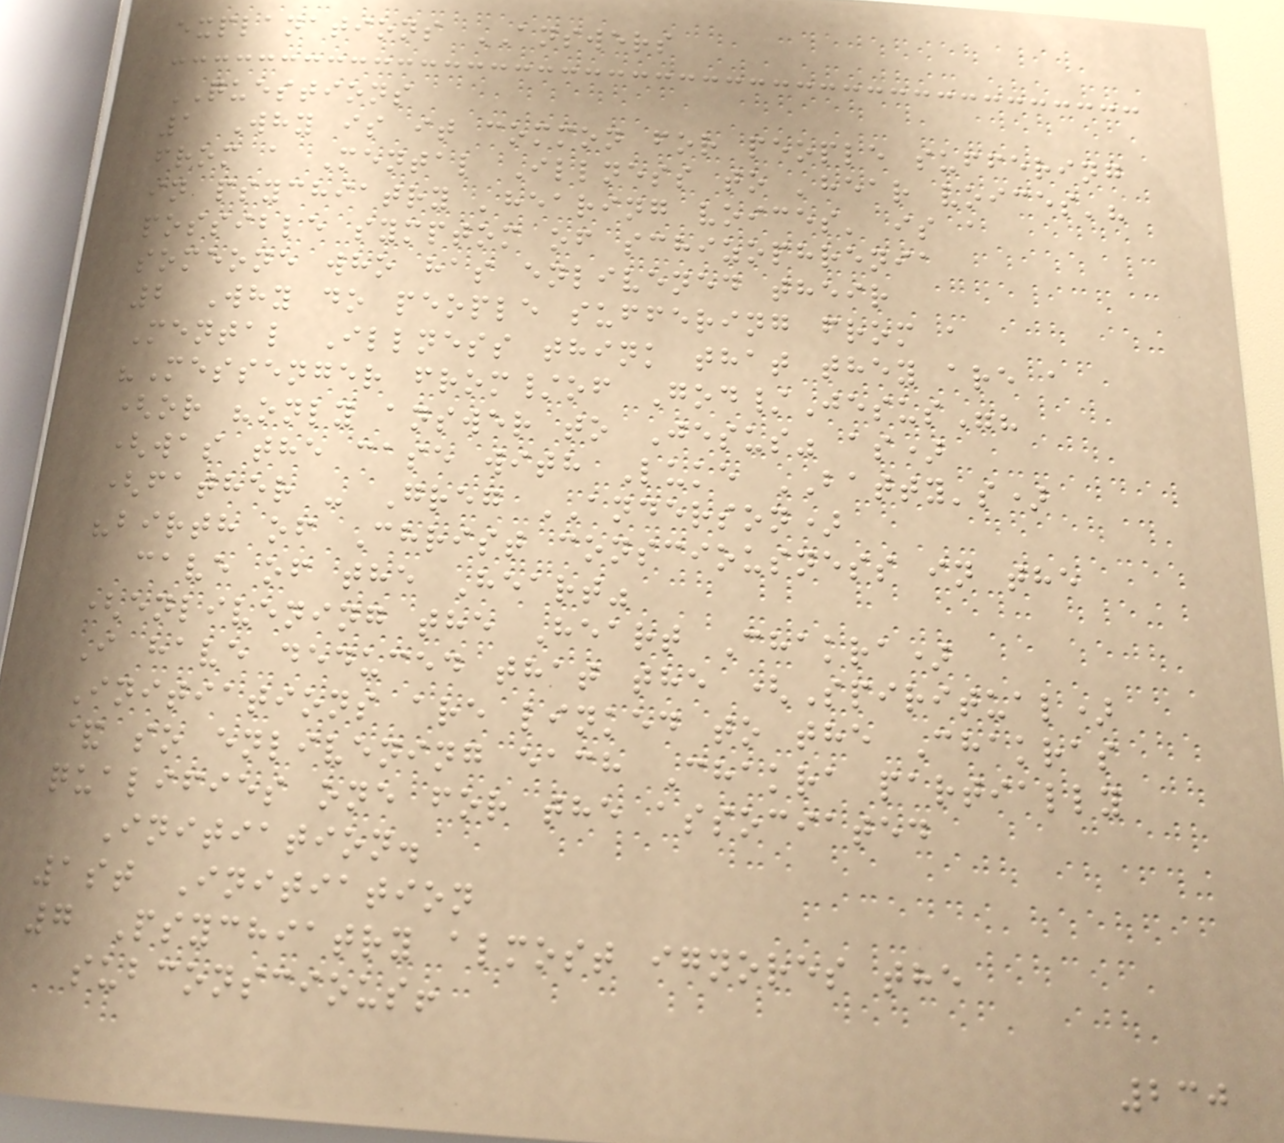explanations ANSWERS
QUESTIONS
1 Why is it common for people suffering
from a Mental Illness to 'hear voices'?
in psychiatry 'hearing voices' is a
possible symptom of schizophrenia
someone who has enlivened their
2 Why do people suffering from a
Mental Illness think that they are a
"Messenger from/of God/Jesus"?
(or "only answer to Jesus" as)
(was the case with Luke BATTY's)
(father - Greg ANDERSON)
"birth of Christ consciousness in the
cave of the Heart"
(enlivening the Heart Chakra)
I have deduced that the (Spiritual)
Initiations are linked to the Chakras
& so enlivening each Chakra partially
qualifies one for the associated
Initiation.
1st Initiation
7 Psychiatry almost ignores the
subconscious!
230
